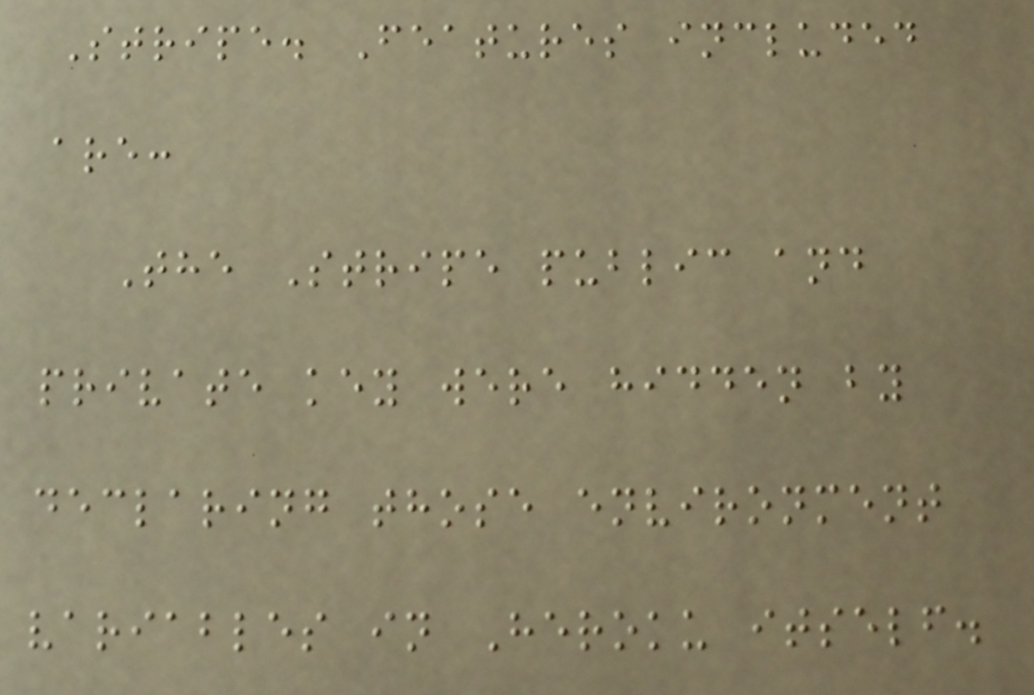Stripe. Features included
are:
The Stripe public and
private key were hidden by
declaring those environment
variables in Heroku itself.
